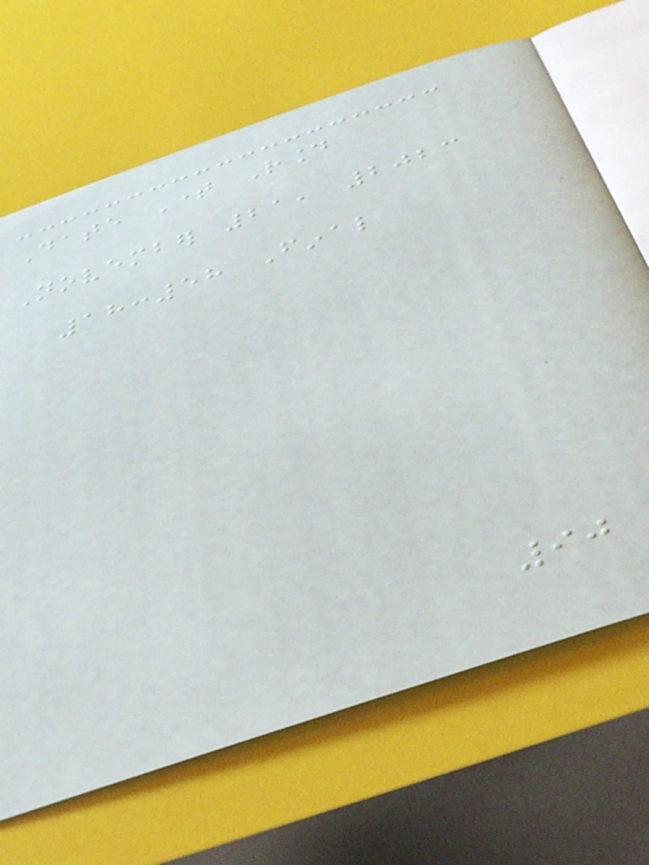Date Time Round
November 21, 2023
18:58 Final
90
